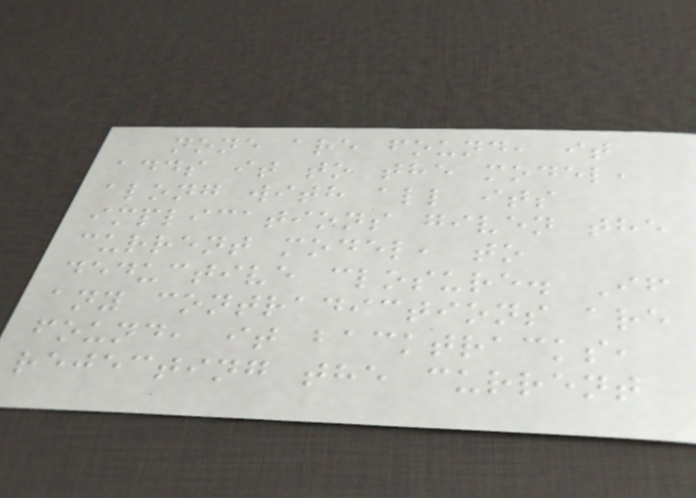none are found, it
adds it to the model,
along with all its
implications given the
current model, to
deductive closure. If
any contradictions are
found, it backtracks,
rejecting the current
